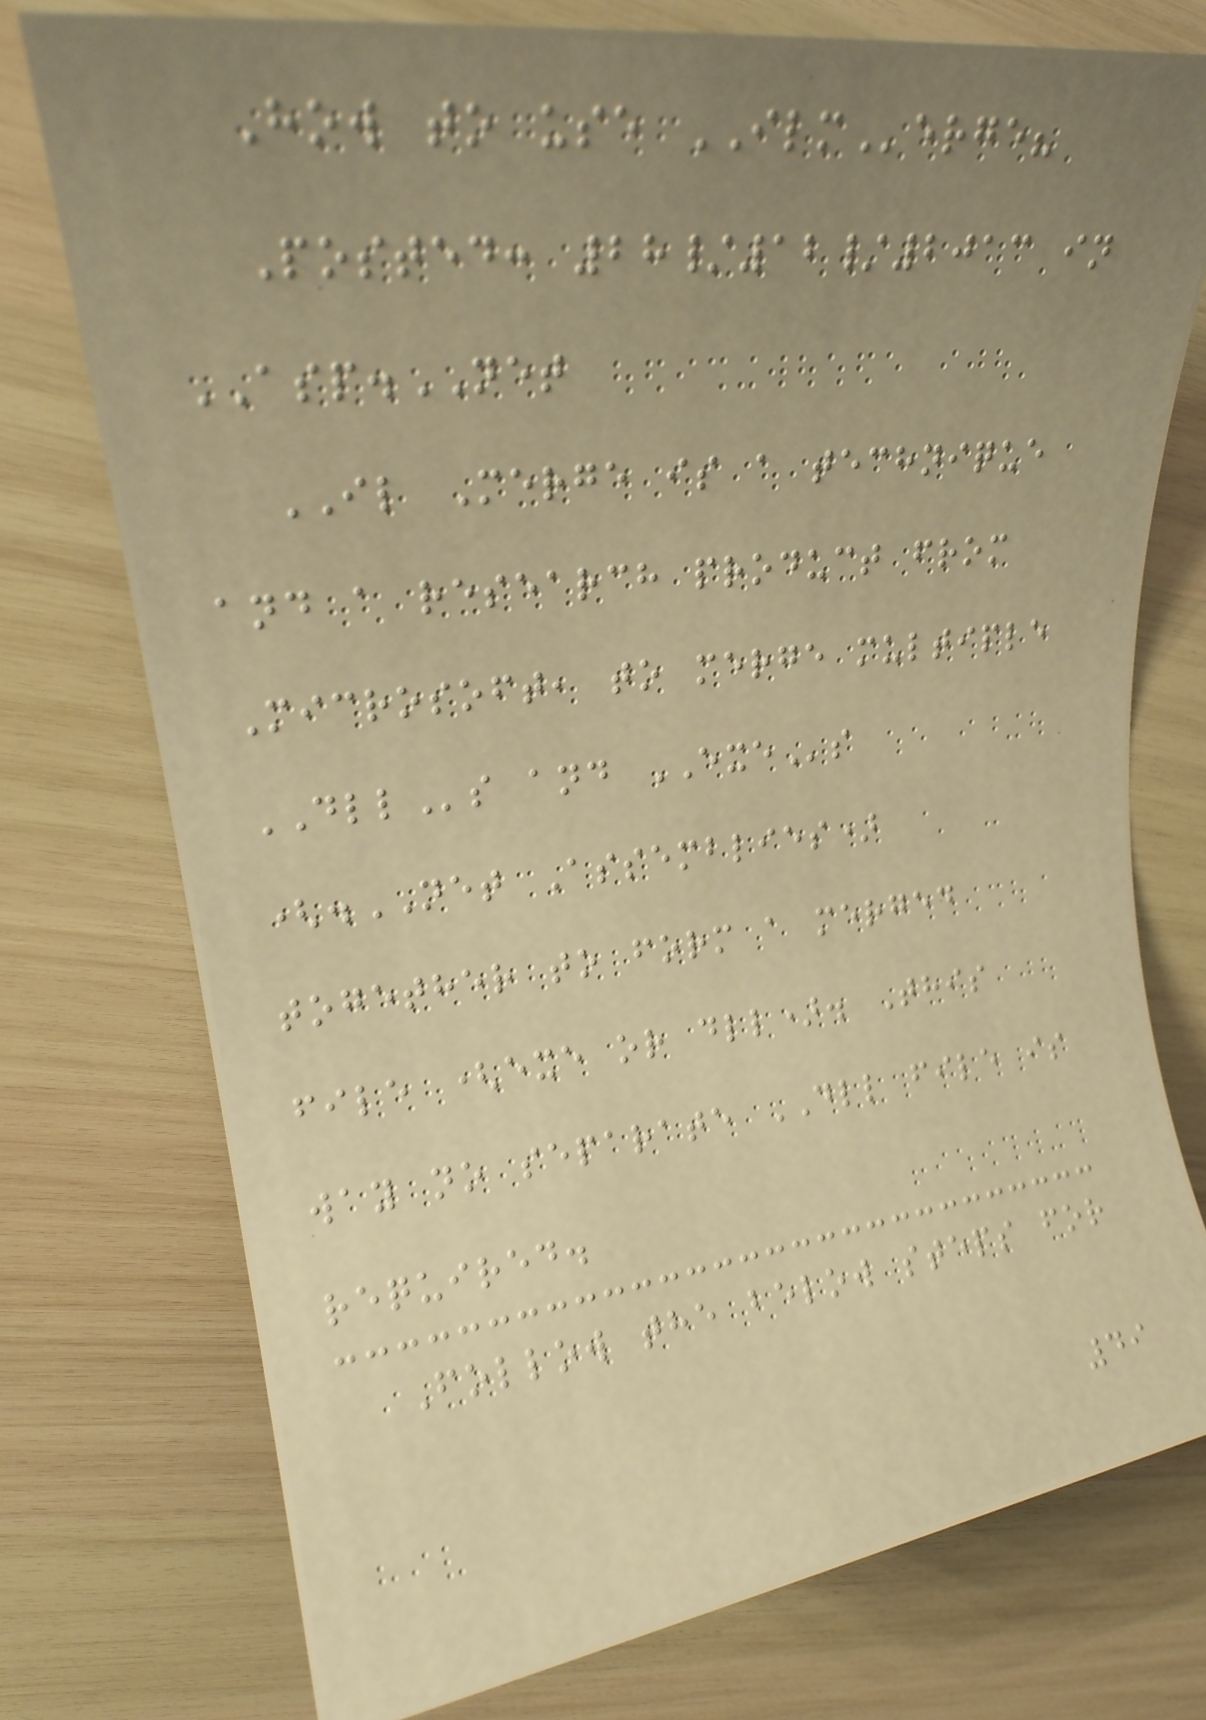How to use ILMerge?
Posted: 28/12/2013 in
ASP.NET
IL Merge is a technique
and a research product from
Microsoft, to merge multiple
DLLs and EXEs
(.NET Assemblies)
together to form a merged
file (exe or dll). This
way no separate DLL file is
required.
Follow the below steps for
49
